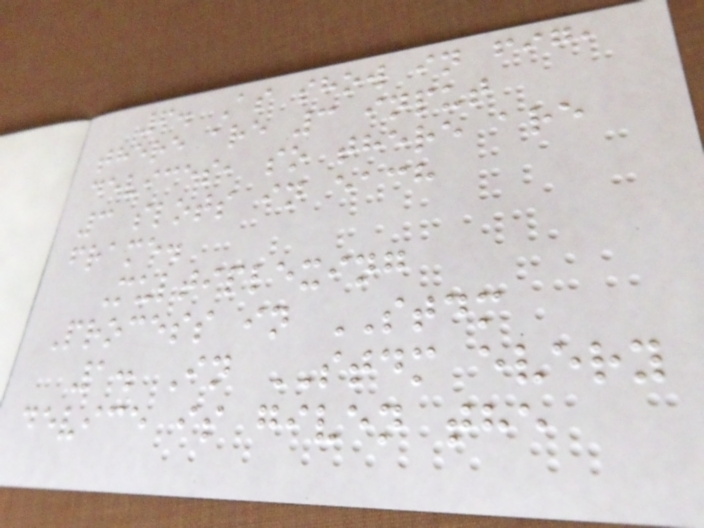6. As show in fig,
there are 3 input
devices, so there are
3 slots in each
frame.
Multiplexing
Process in STDM
1. In STDM every
device is given the
